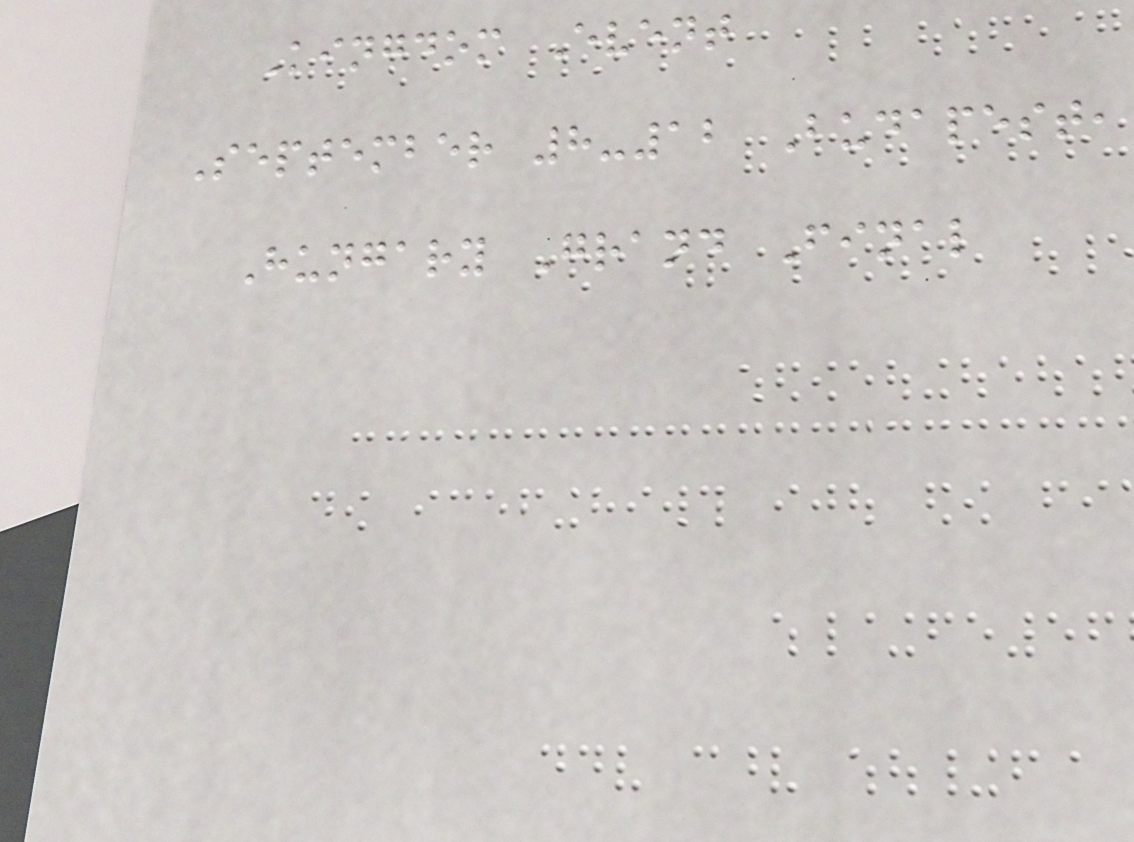Kingdom Event
September 8-12 Budapest,
Hungary Grand Final
